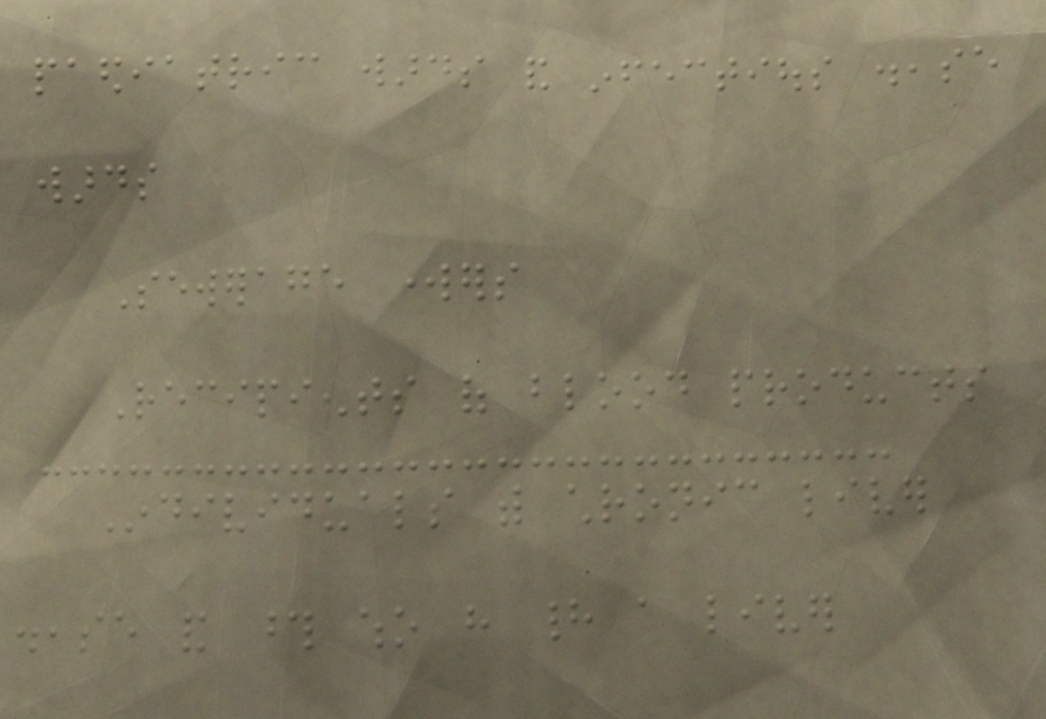paediatric wards and infectious disease
wards
Sewerage workers
Recipients of blood products
Individuals with chronic liver
disease and those who have had a liver
